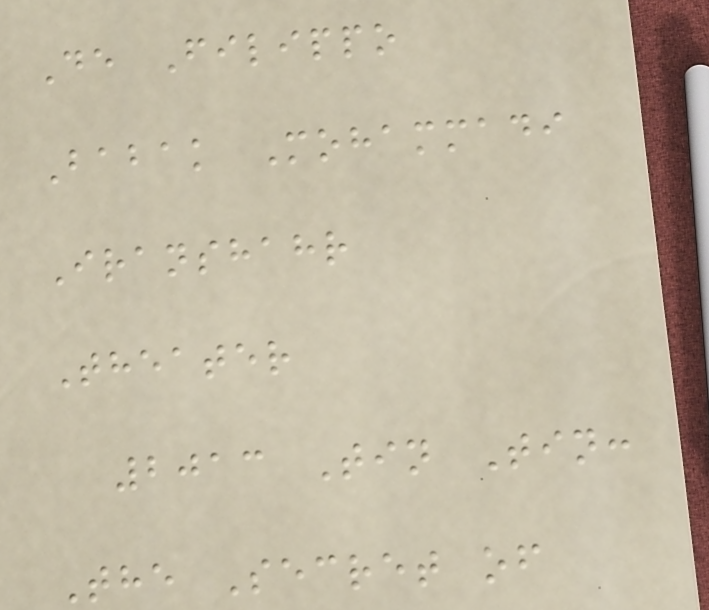De Filippo
Babak Mohammadi
Iranshahr
Theater
2013 Tin Tin:
The Secret of
